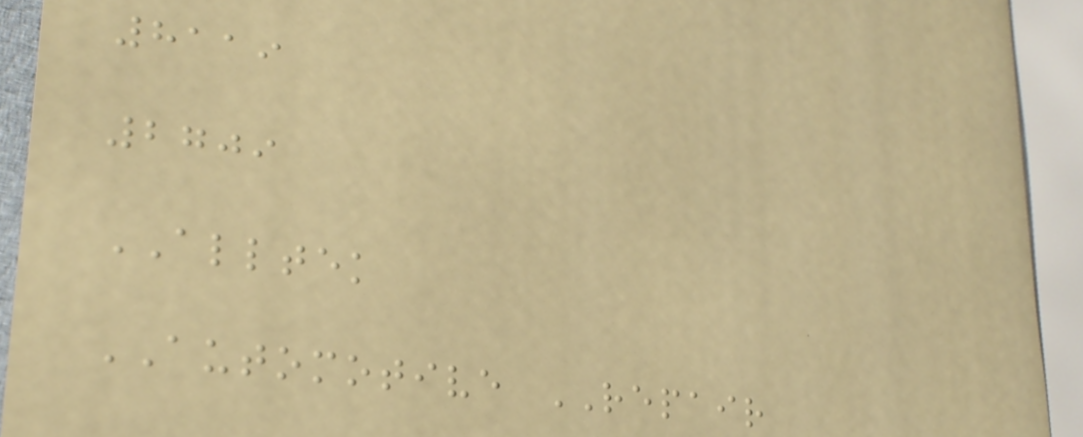8119
2709
ALLTEK
AUTOMOTIVE REPAIR
